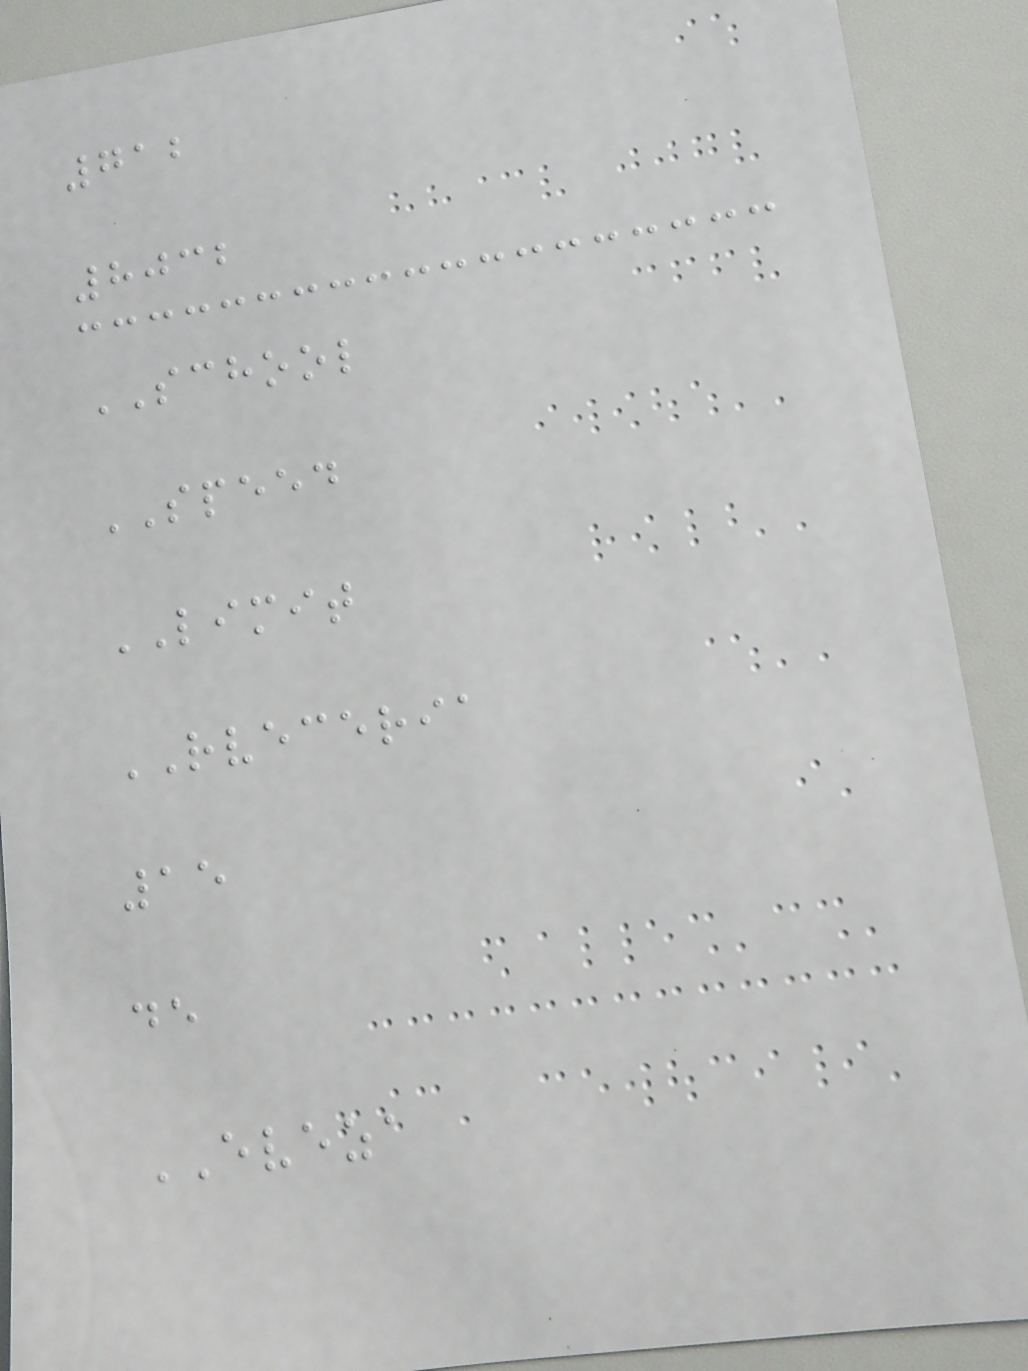712
8032
SCHOOL
SPEED
LIMIT
RVECERIA
15
de
EVEZA
